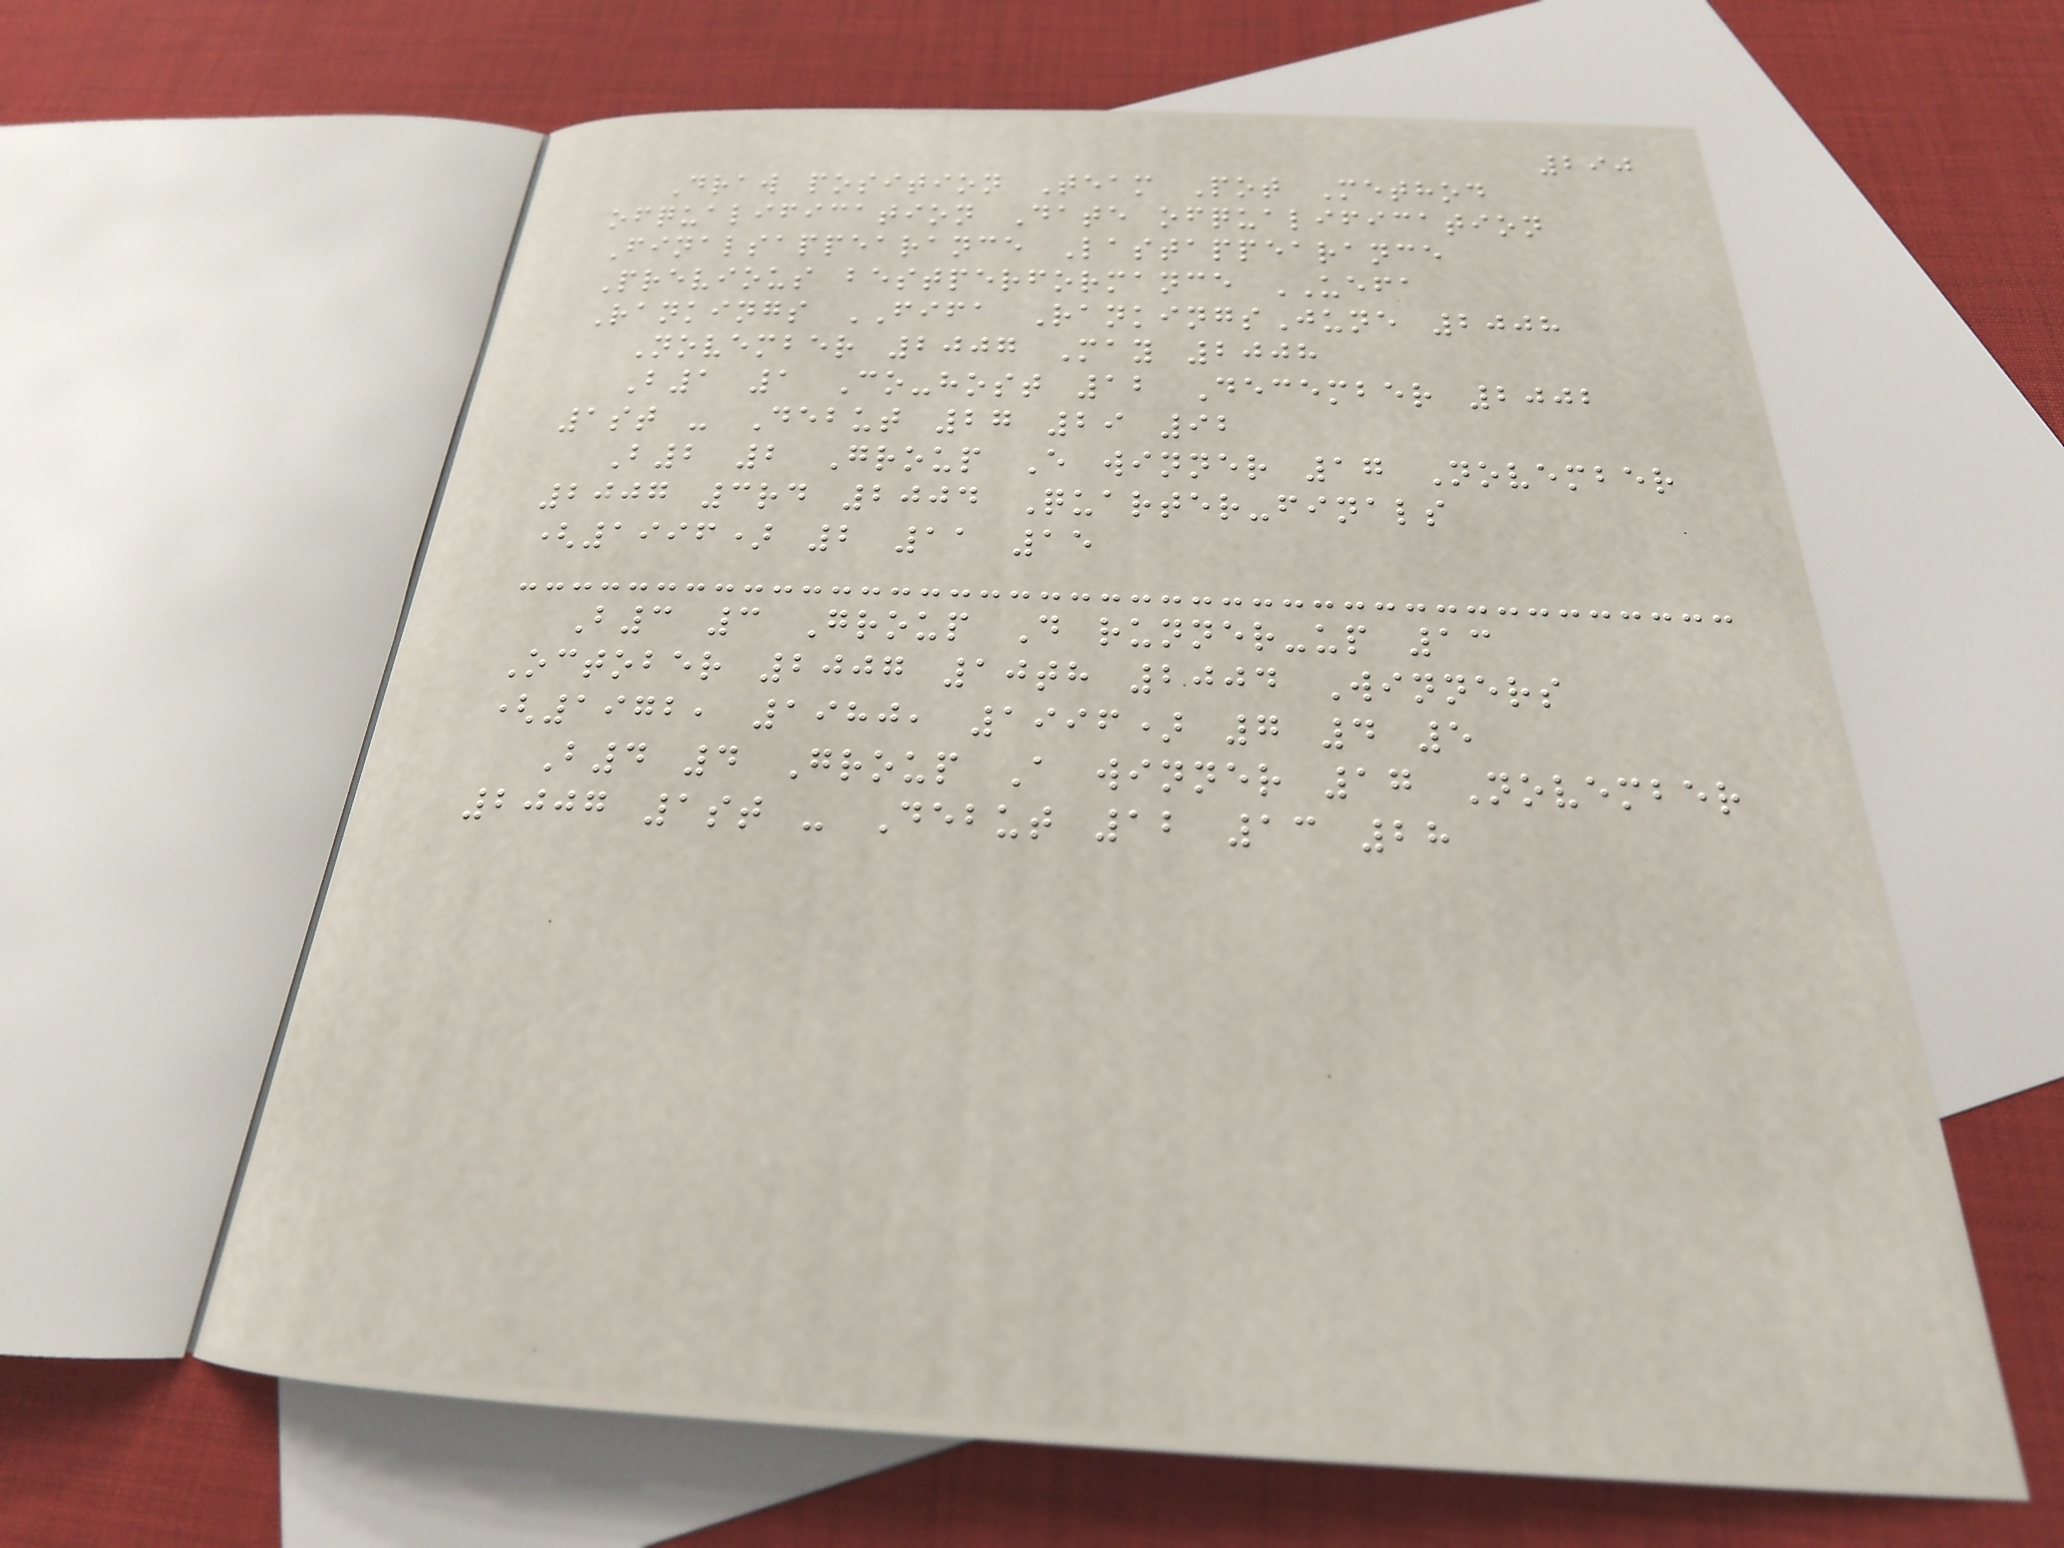290
Draw position Team Pot Method
ofqualification Date ofqualification
Finalsappearance Lastappearance
Previous bestperformance UEFA
Rankings FIFA RankingsJune 2008
November 2007 May 2008
B1 1 Co-host 12 December 2002
1st - Debut 27 29 92
B2 2 Group E winner 17 November
2007 3rd 2004 Quarter-finals
(1996) 2 11 15
B3 3 Group D runner-up 13
October 2007 10th 2004 Winners
(1972, 1980, 1996) 7 4 5
B4 4 Group A winner 17 November
2007 1st - Debut 12 13 28
